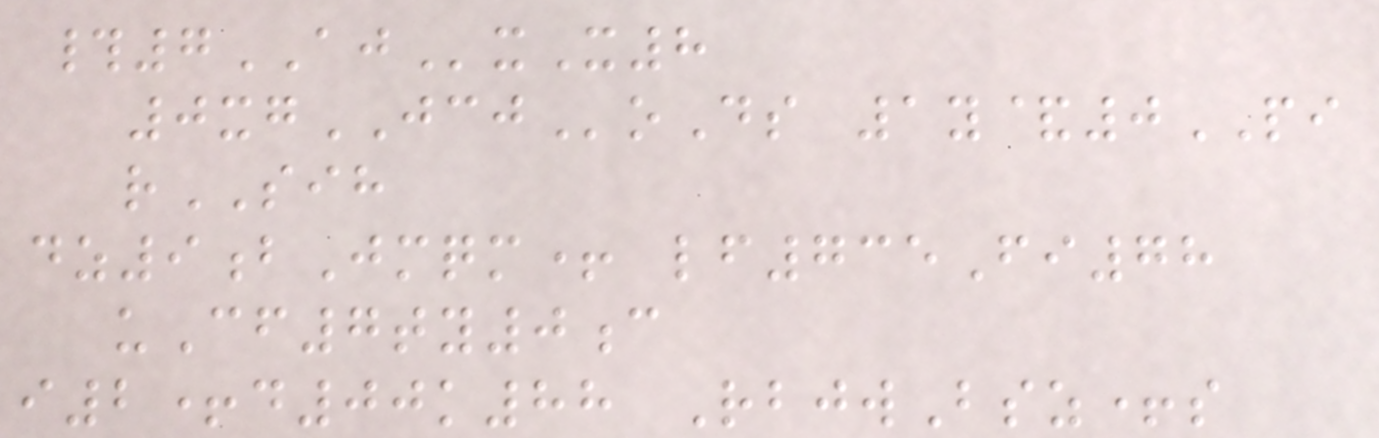#7AJxX8
0xgJCJoDs 1y&0PI
rSIH
dz9bJmqm+ lf735Fi78
uCf7ty0c
i2+d00k88 RbjwBsz+s
